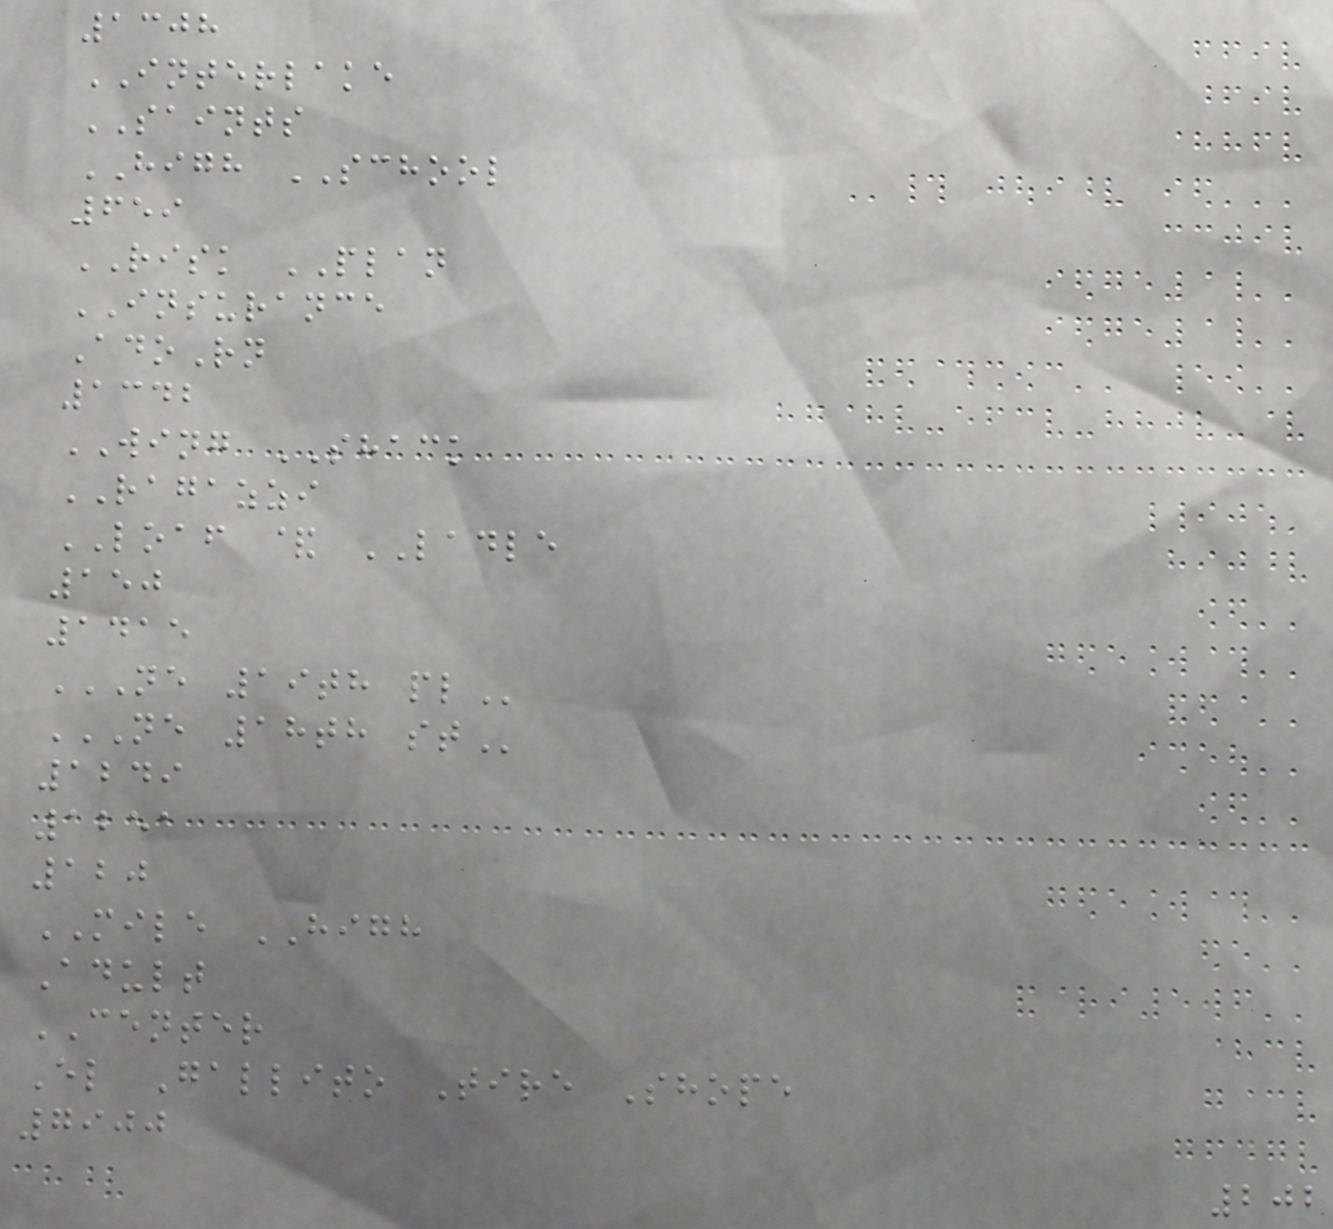1308
INTERLAKE
SAINTS
HIGH SCHOOL
659
RISK PLAN
INSURANCE
AdoRn
1342
WING SHACK
RAGAZZI
LOAF & LADLE
150
1415
NE 19TH PL
NE 18TH ST
1249
1251
120
MILE HIGH
Adult
CENTER
El Gallito Tire Shope
7900
202
